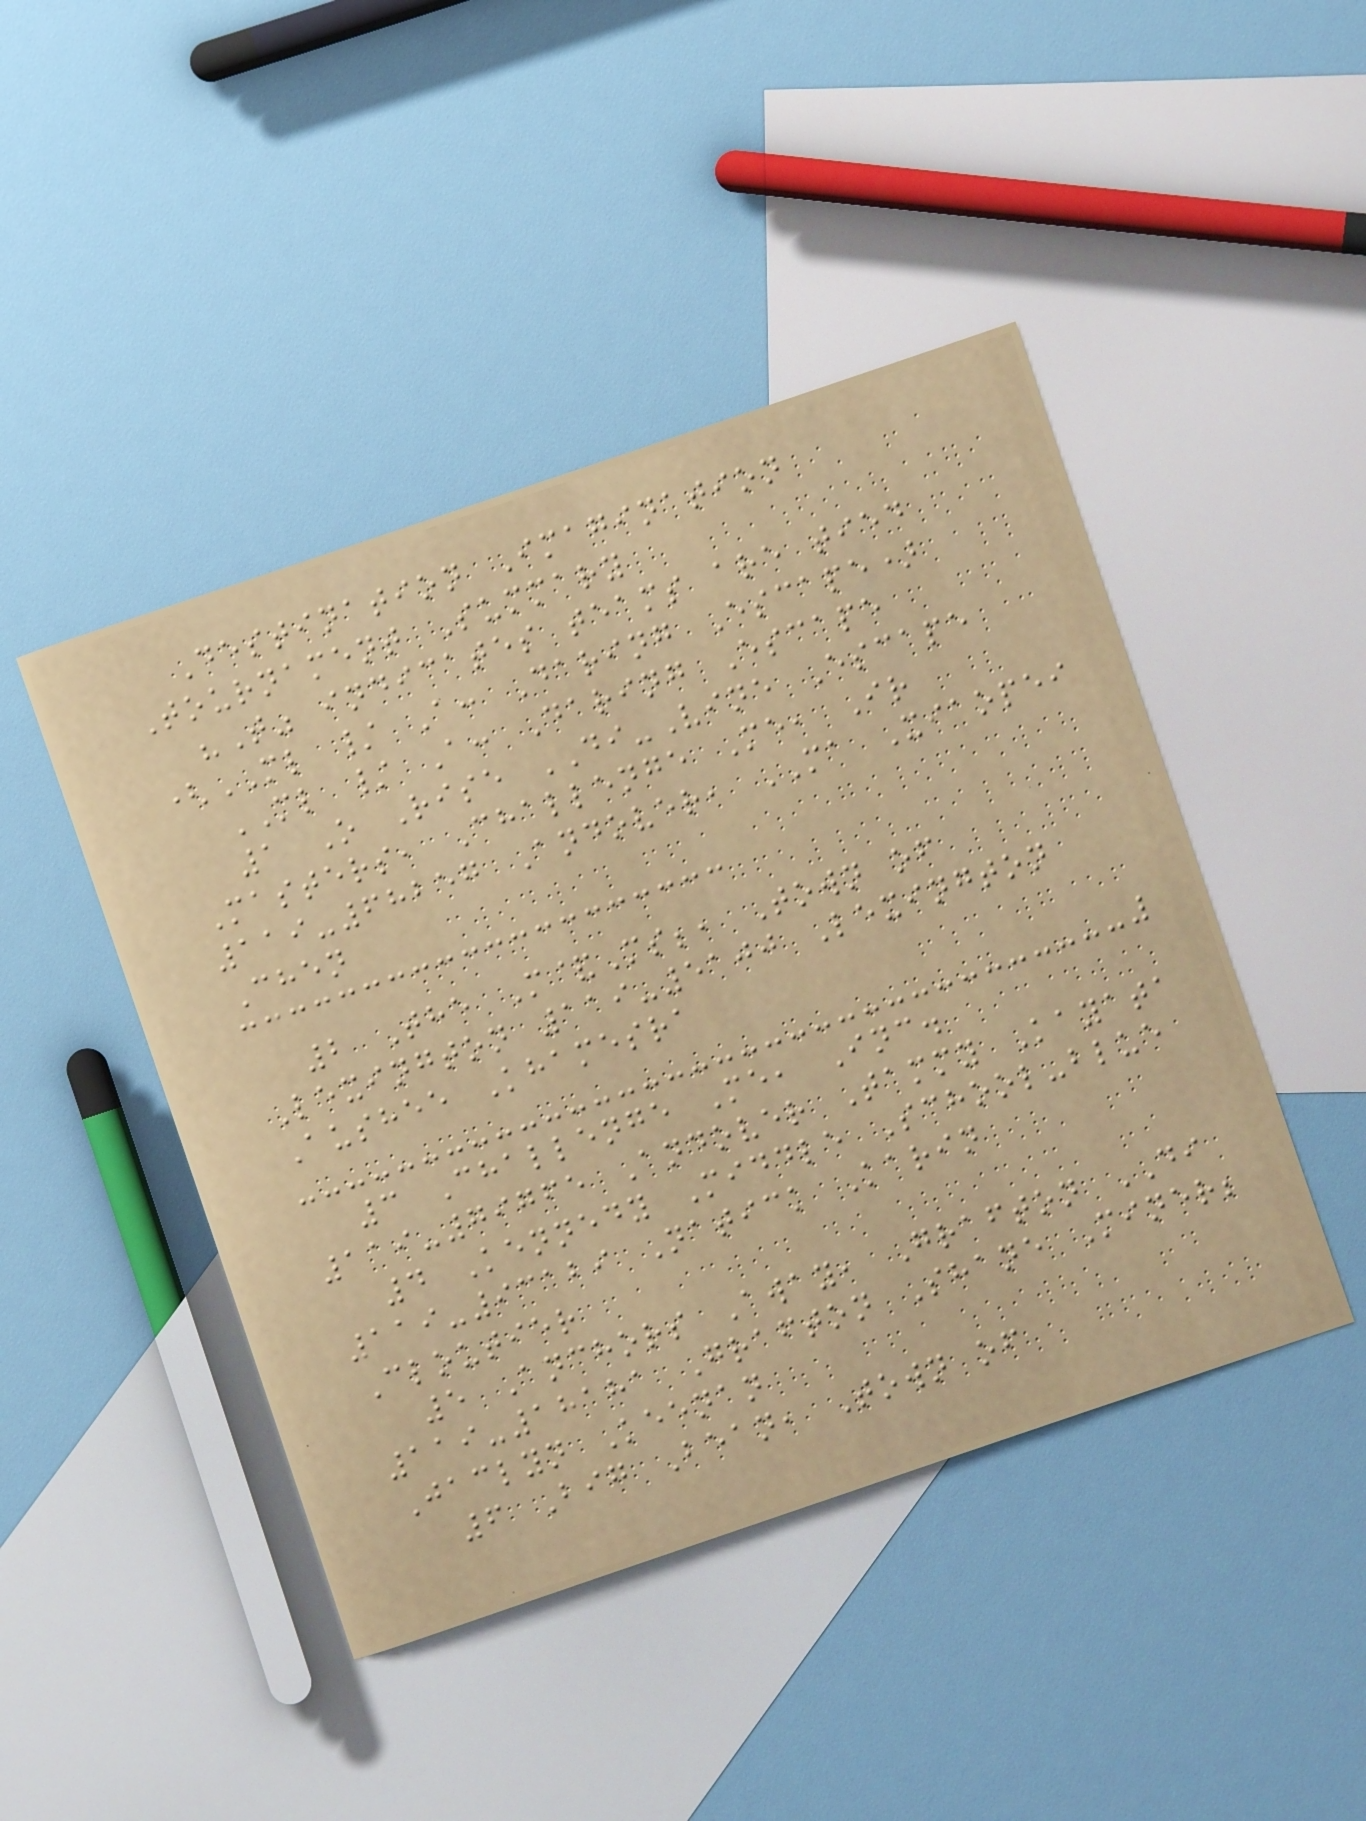Destination Imagination
Tournament Summary
"T" indicates teams are tied
(ML / A: Daring Escape)
ML / A: Daring Escape
1 O Rise DI-Vine Escape
Masters, Challenge Me, Ir
119-68257 Andover, MA Xiaopei
Chen
2 The M&Ms;, Town of
Lexington 119-5100 Lexington
Aushee Khamesra
3 Challenge Me, Inc.
119-79765 Andover Tammy Kayata
4 Kennedy Middle School-blue
119-93129 Natick Karin
Cloutier
5 Anchors Away, Grafton DI
119-18181 Grafton Shane Miner;
Jaclyn Keenan
6 Big Bean, Town of
